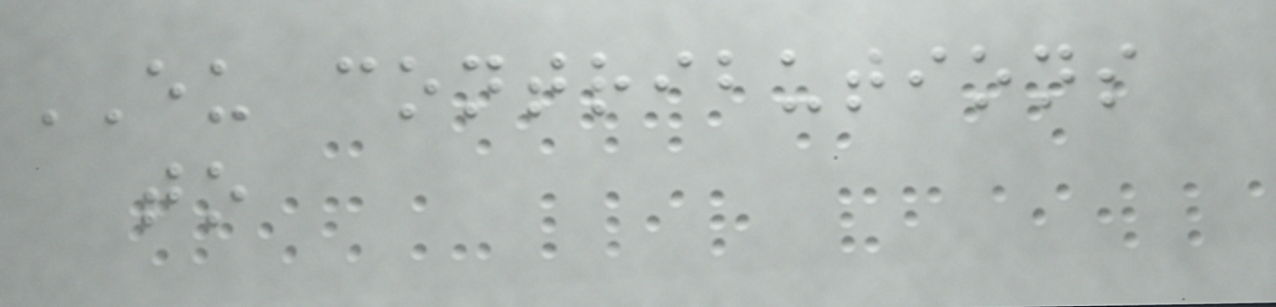EU contributions
to
